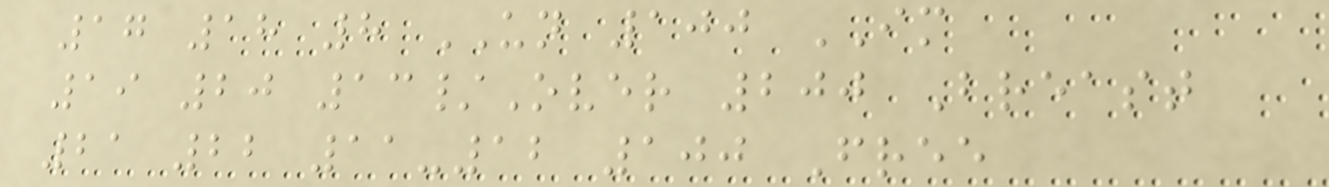17 18 8 UN 100 IM
19 20 13/Over 200 Breast
21 22 11-12 100 Free
